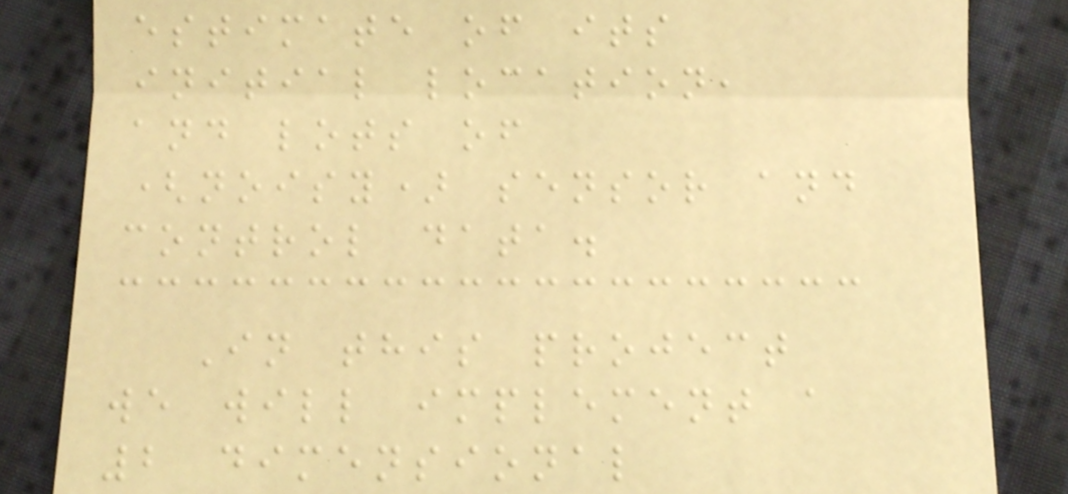estimate of its
initial location,
and lots of
(noisy) sensor and
control data.
In this project
we will implement a
2 dimensional
